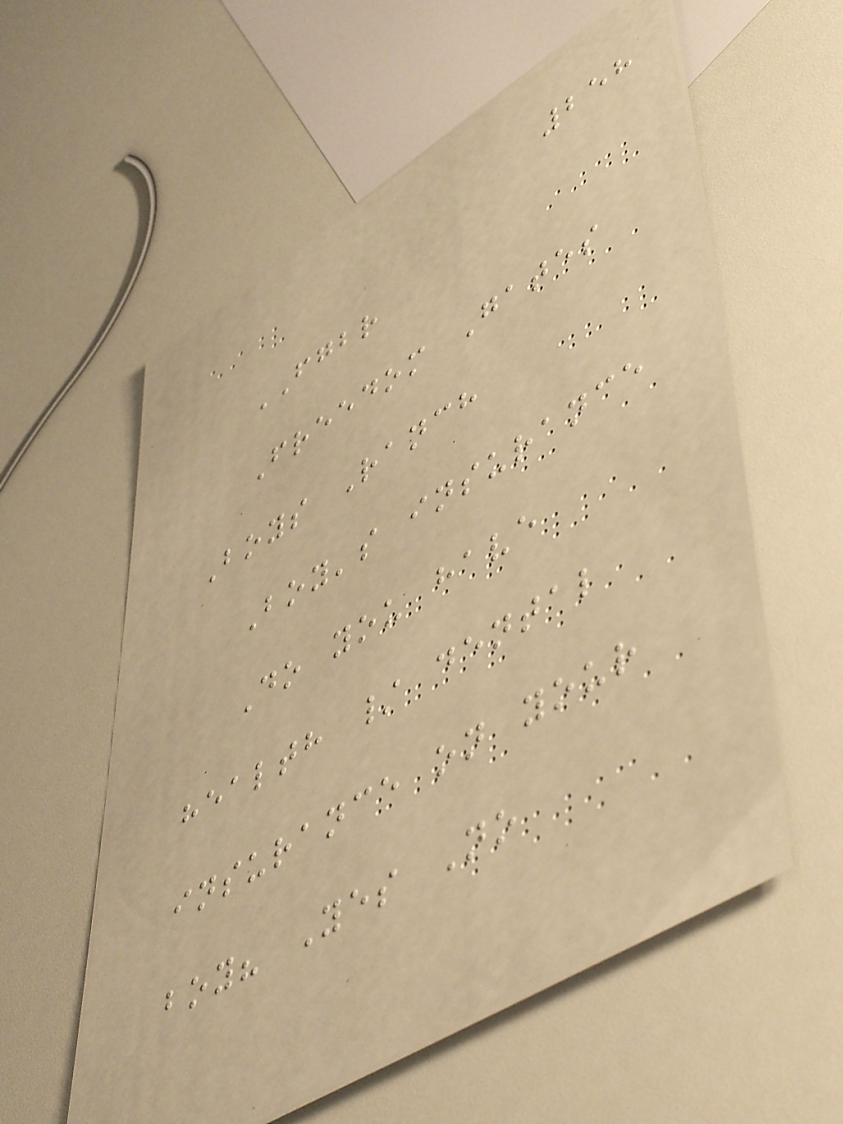258
FGBR
Freedom Gates
Boys Ranch
Boy's insurance
Do you have
health / dental
insurance on your
boy? Yes No
